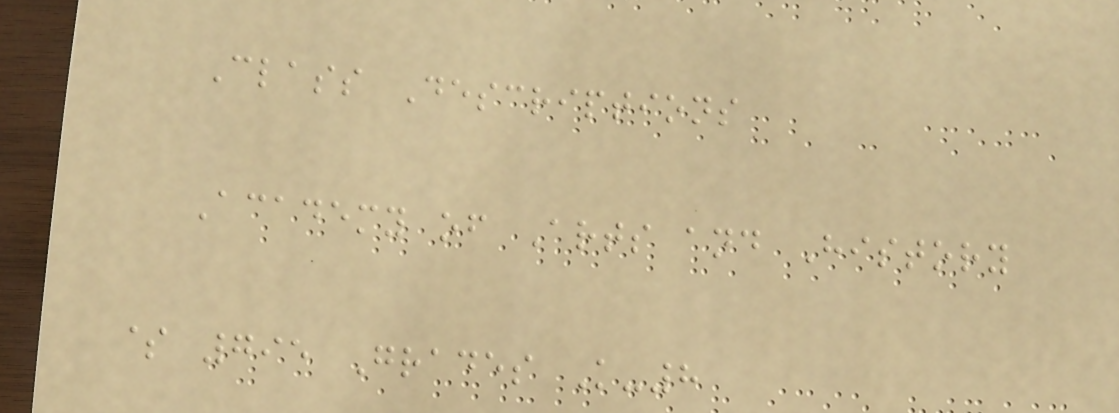Class Descriptions
Academy of Arts and History
$ 795 Grades K-8
